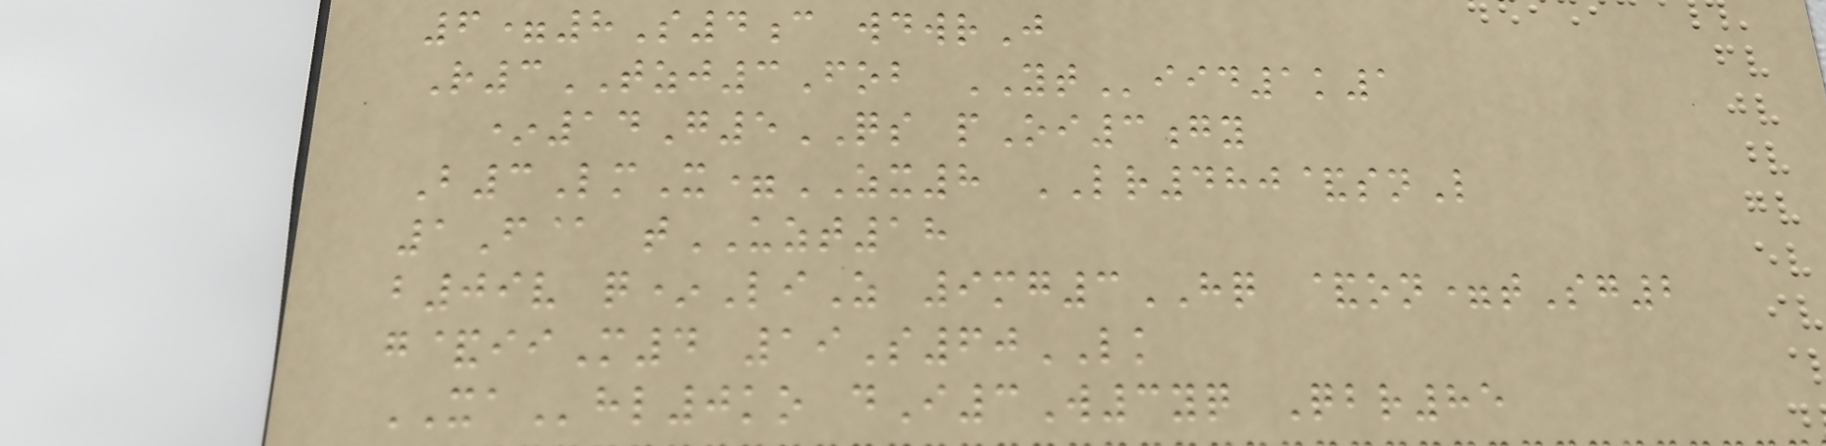6=8S4c wdwrJ
R3TZJ3Fob YTiid1k1
*14G5QS pOi3gy
B3LmX=ZX8 LR480&snL
1F@ tUZT18
b09v q*LiZ 9mg3HQ &on=tSg2
g&iiM4 19S60LK
XAhl0ko dI3W3yq Qbr85
